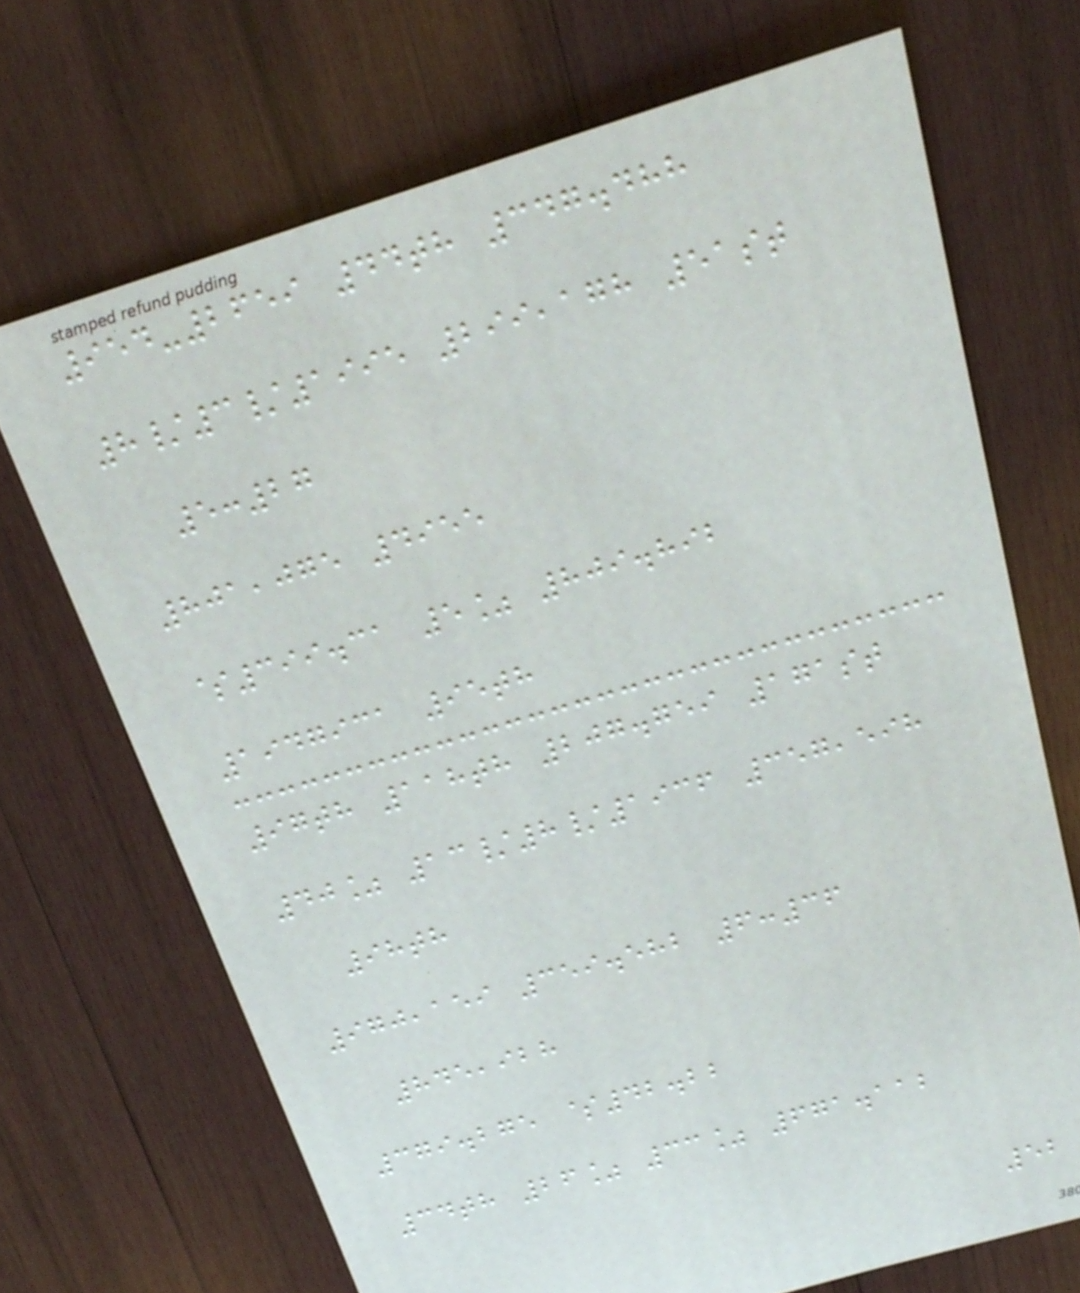954-2659 44th 347.488
8/3/1995 299,178 51st
5:27
801,075 4955
$399.31 5% 809.892
1947931 95th
97th 118th 207.759 171st
40% 13/8/1936 357,598
98th
970,159 359.582 6:36
845,928
379.275 $42.22
34th 26% 33% 671.112
52
